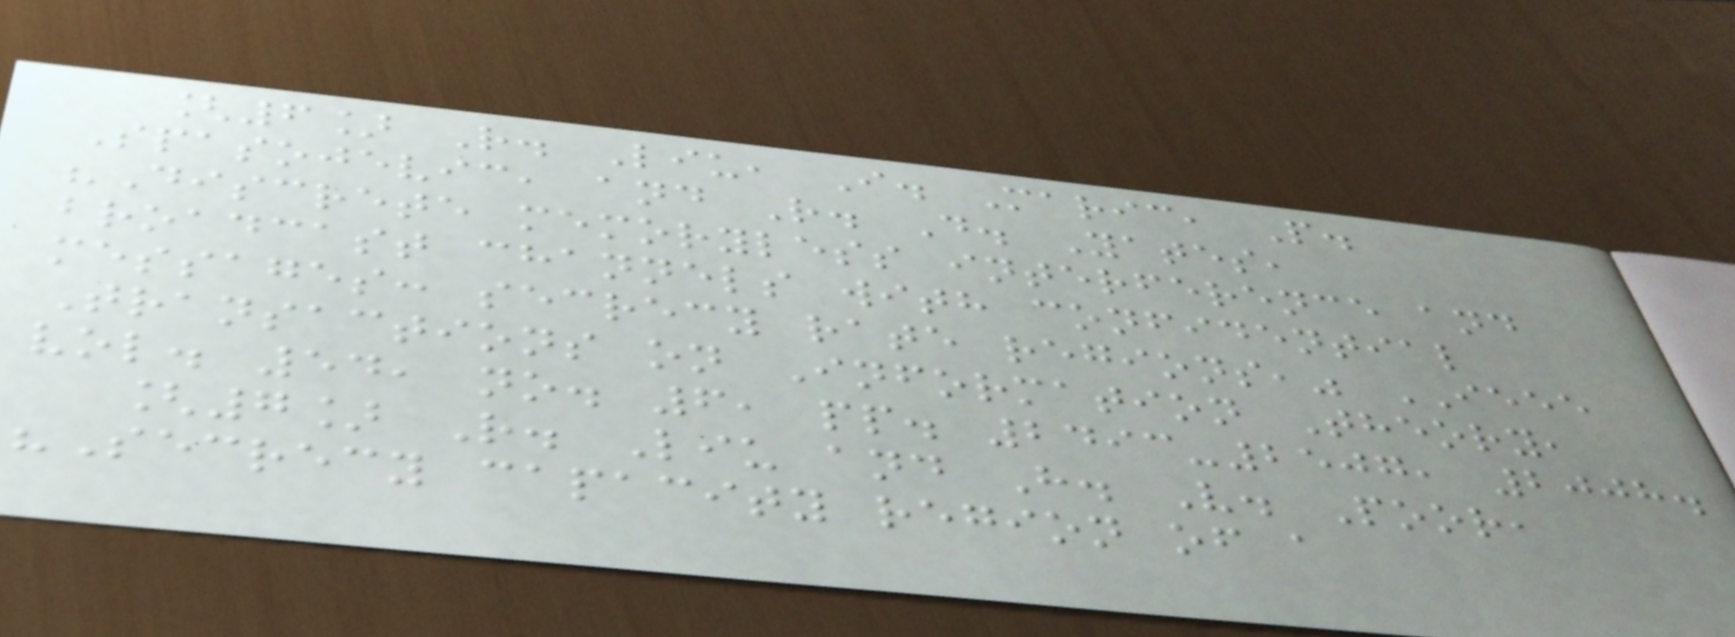[6] R. Liu, I. Maric, P.
Spasojevic, and R. D. Yates,
"Discrete memoryless interference and
broadcast channels with confidential
messages: secrecy rate regions," IEEE
Transactions on Information Theory,
vol. 54, no. 6, pp. 2493-2507, 2008.
[7] R. Liu and H. V. Poor,
"Secrecy capacity region of a
